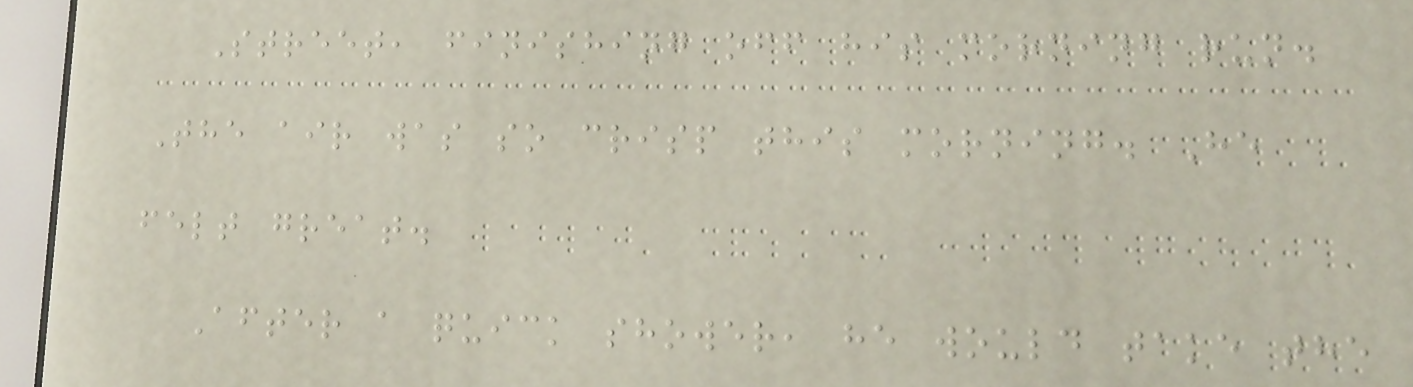Street, finishing off his morning run.
The air was so crisp this morning. He
felt great.
After a quick shower, he would take the
